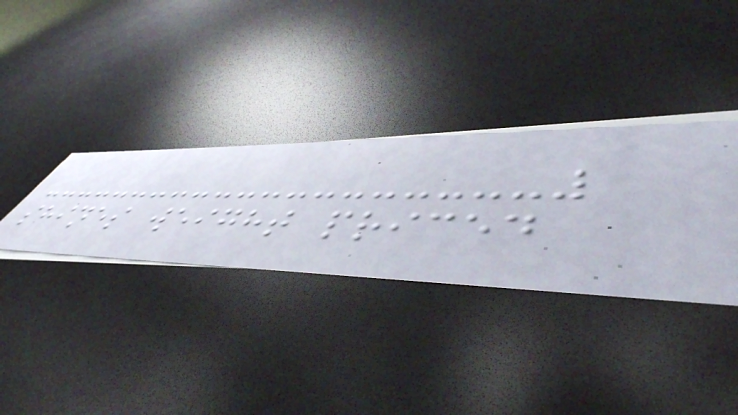shines weight priced
